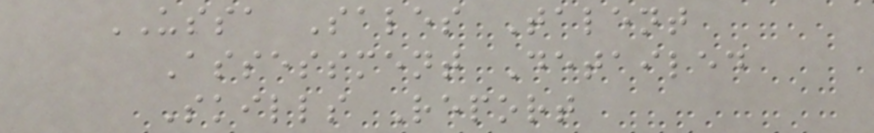USSA Sales Talent
Assessment Detailed
Skills Report
